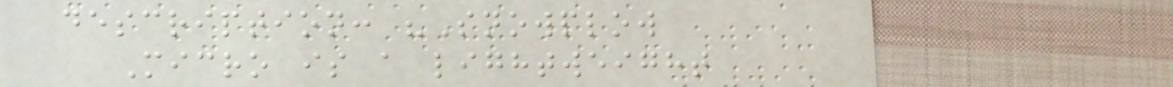description: "Snowplow
Micro is a lightweight
